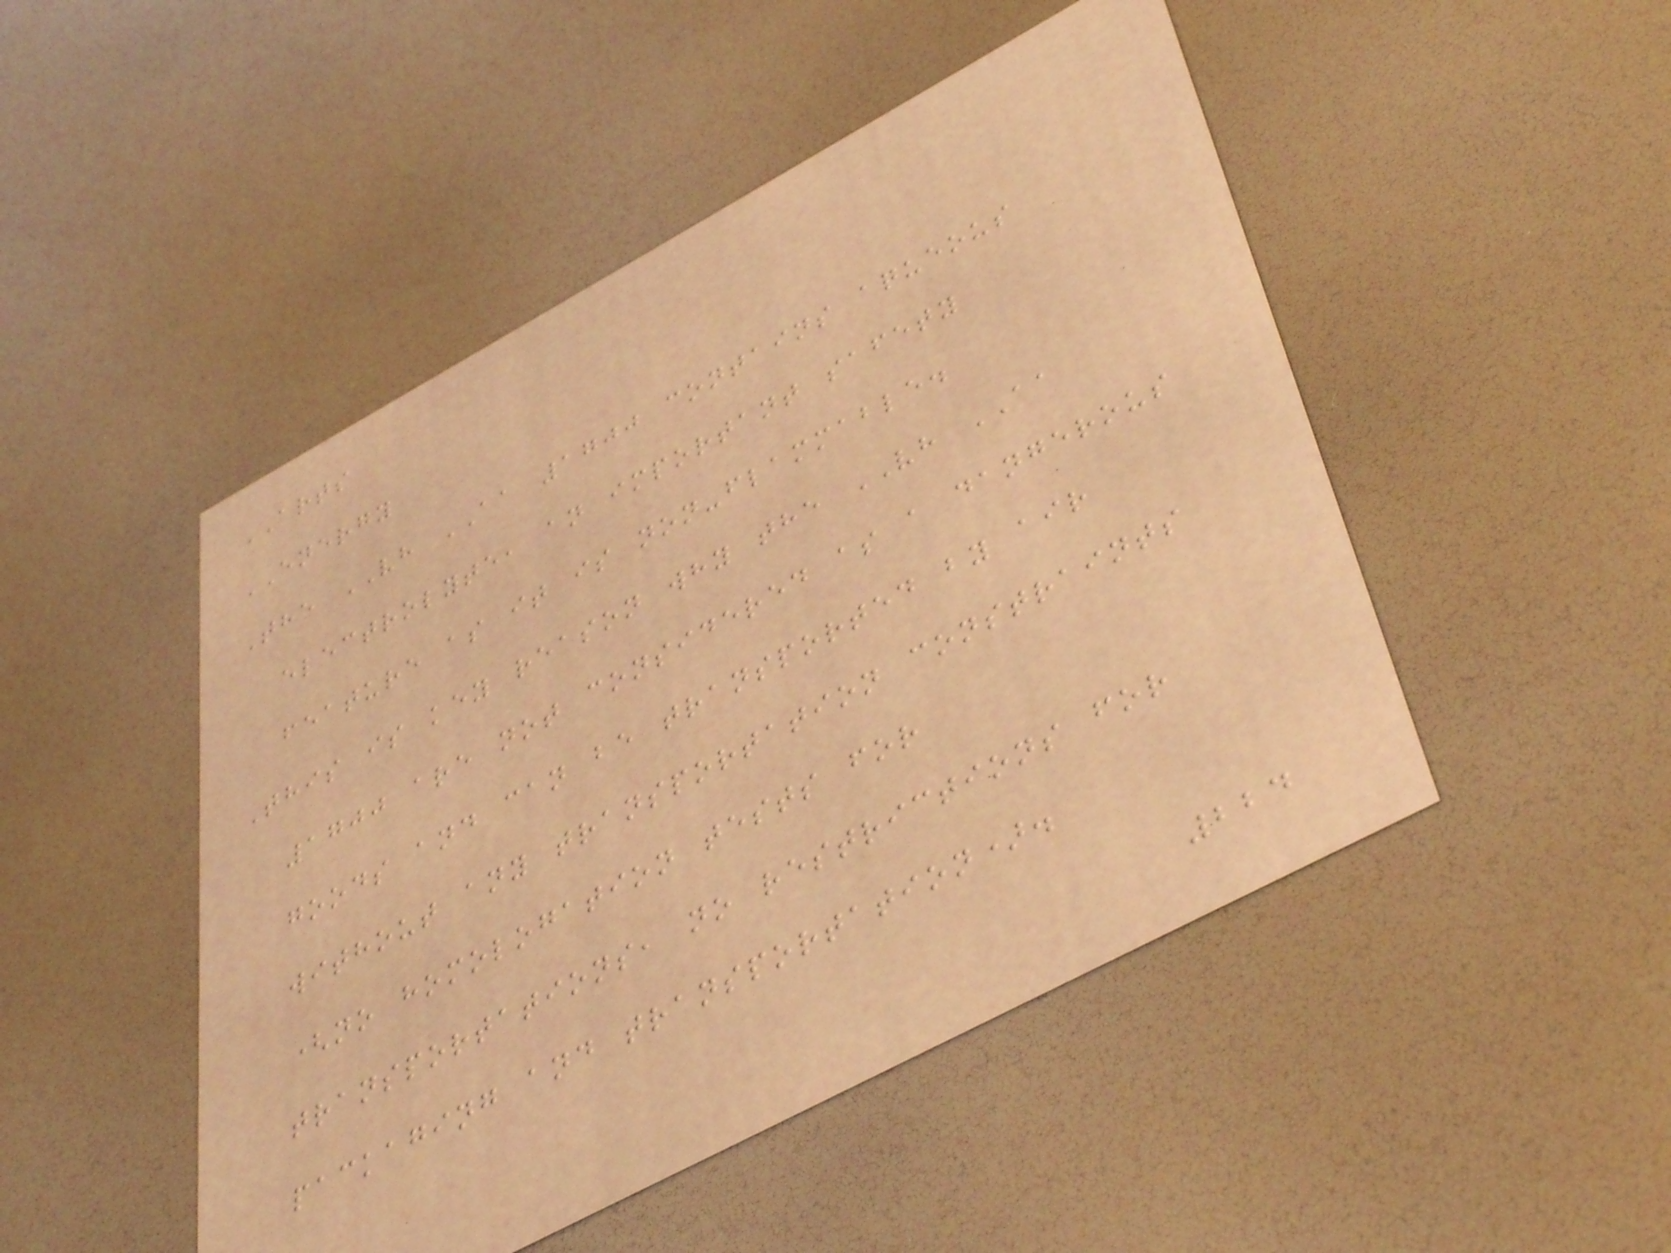ARTS
ENERGY
The VH AA 1700 contains aqueous
electrolyte, an important safety
feature as it is non-flammable.
This is key reason why the VH AA
1700 are not considered as a dangerous
goods and can be transported by air
without any transportation constraints
(no homologation tests for
transportations, no restrictions for
packaging and transportation).
224
